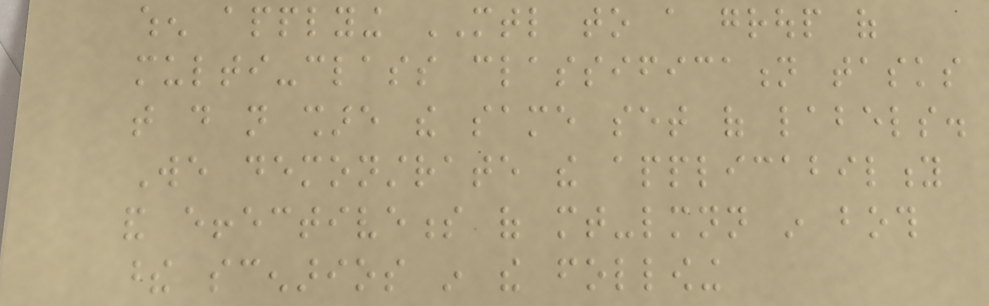when applying MTL to a group of
multi-class classification tasks
that do not share the same set of labels.
We demonstrate the applicability
and effectiveness of mt-lmnn in both
these scenarios in the following
